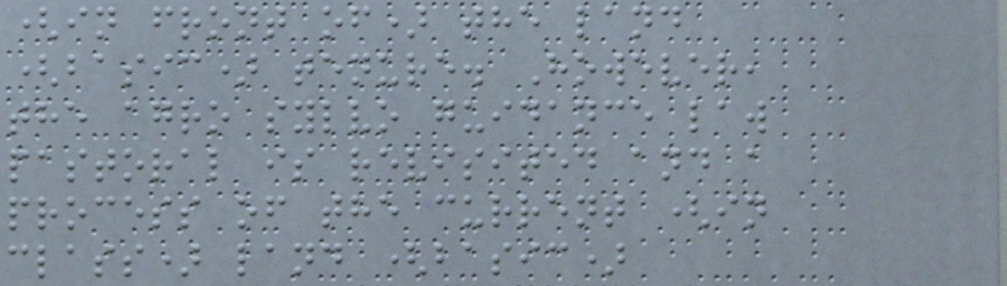(in front of) the land
(basic) tenure. However,
the agro sylvo guidance law
pastoral is revisited and a
process of the current (in
class) land (basic)
